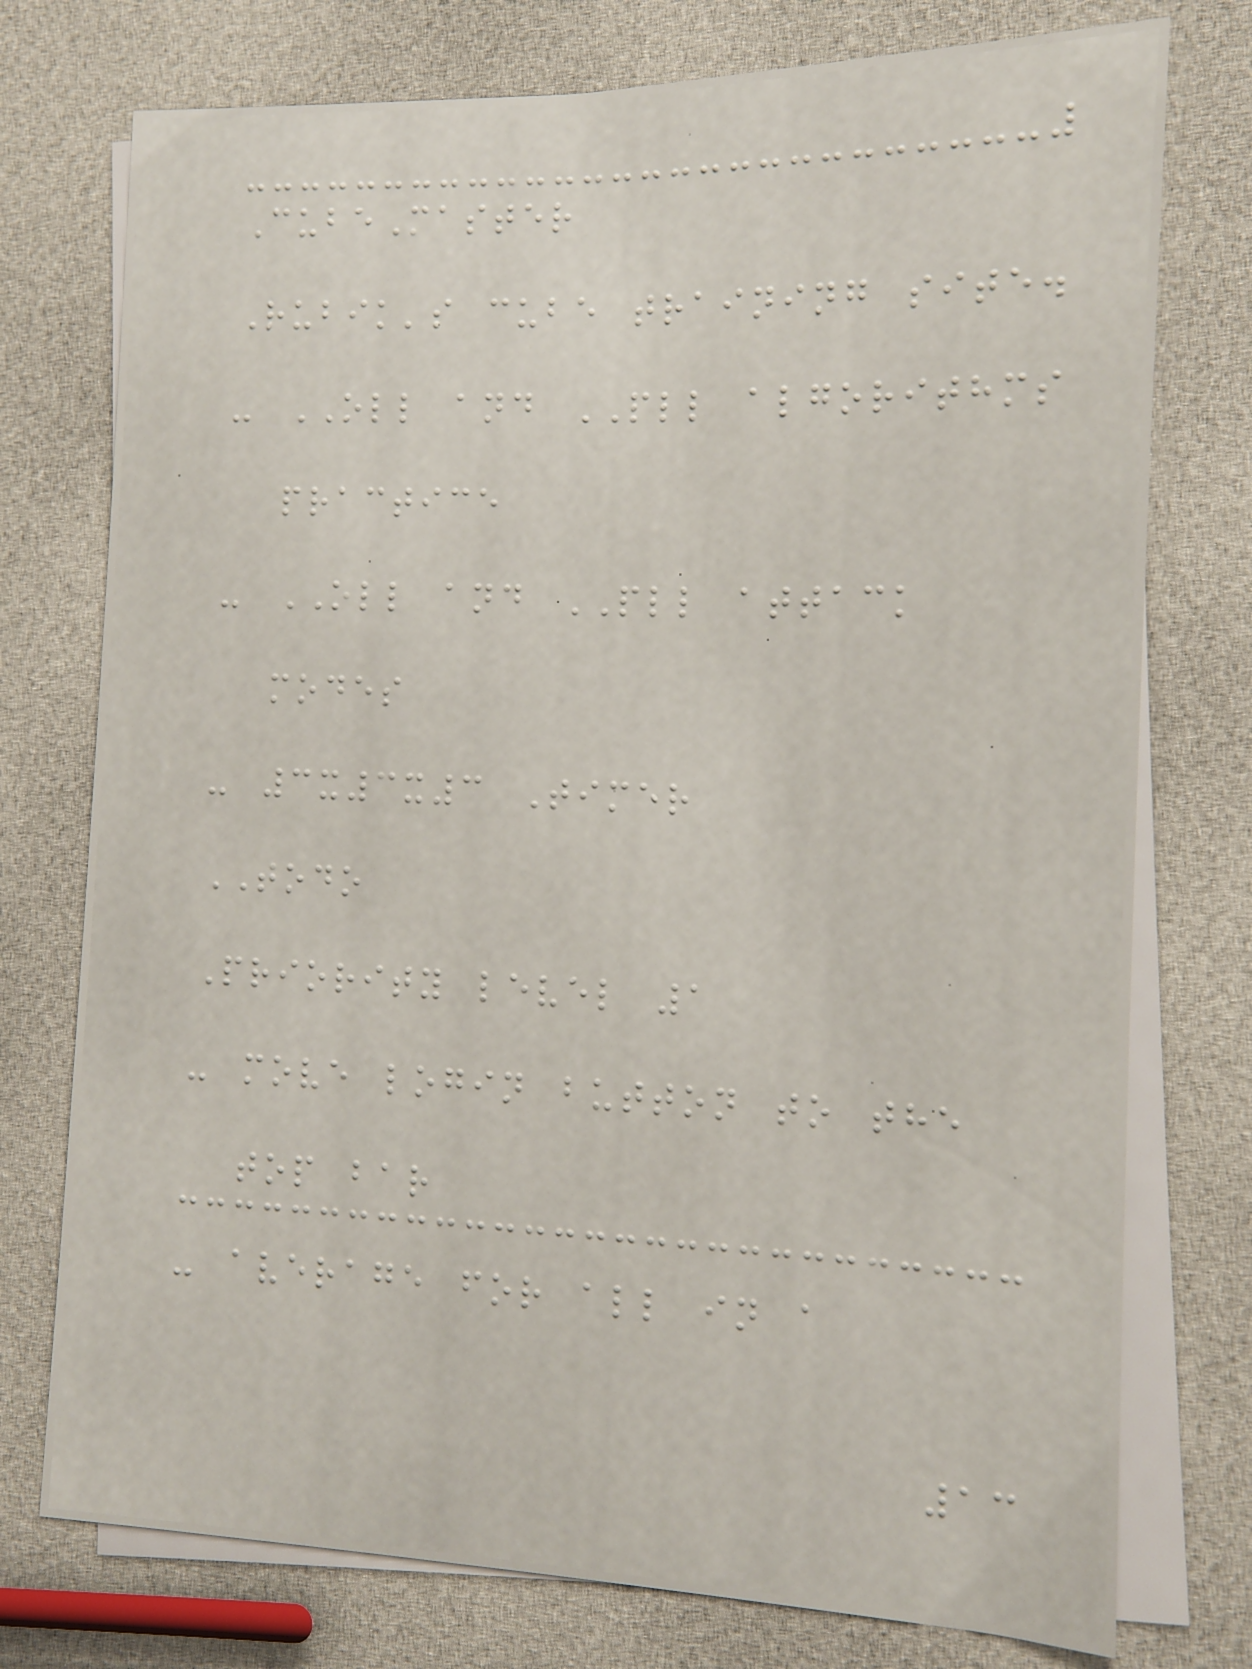CubeMaster
Rubik's cube training site.
- OLL and PLL algorithms
practice
- OLL and PLL attack
modes
- 3x3x3 Timer
TODO
Priority level 1
- move login button to the
top bar
- average for all in a
13
